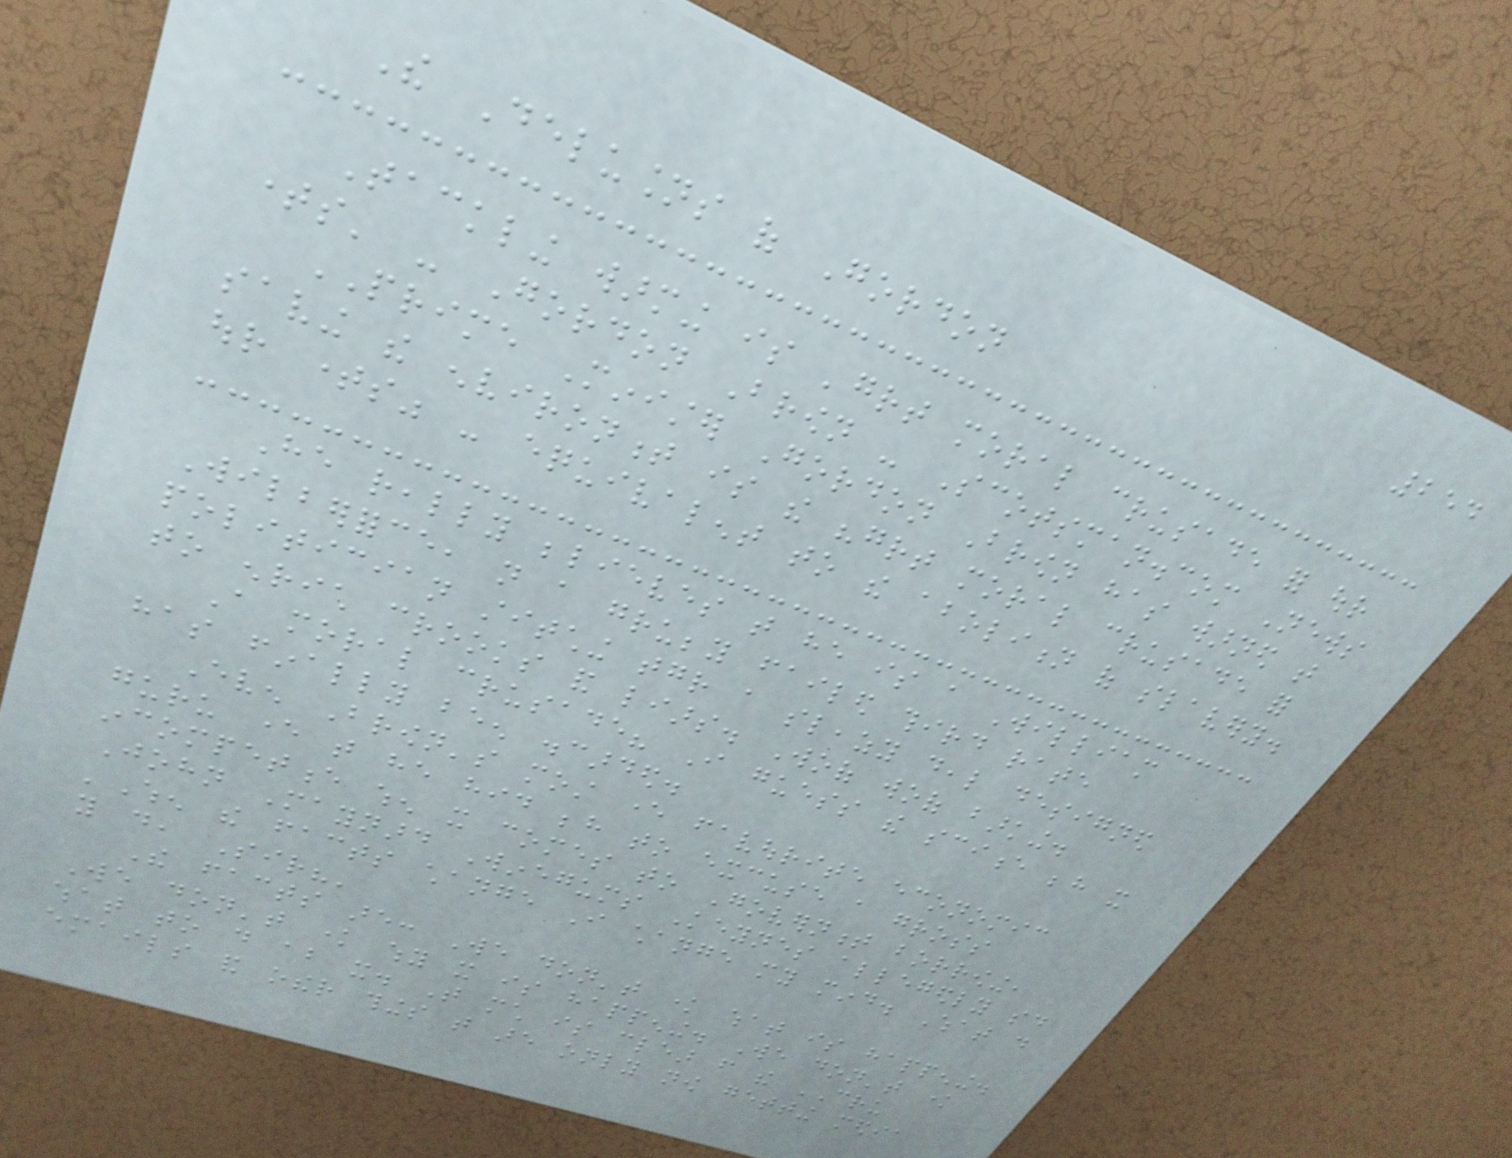254
The Delusions of Gordon
Tackling warming is 'great moral crusade for our
times' - Gordon Brown - Scotsman.com News
PRIME Minister Gordon Brown has warned that
saving the environment is the "great moral crusade for
our times" - equivalent to the abolition of slavery.
He really believes that he is a William
Wilberforce, not a grubby failed third rate
politician stitching together a sleazy deal designed
to enrich crooks and liars. Woof woof barking.
A moral crusade? I guess the science behind it
has finally been discarded.
Even Brown's most ever favourite economic
guru ever that he hid behind to excuse a gross
incompetence when it comes to Government borrowing,
John Maynard Winegums Keynes allegedly said
'When the facts change I change my mind. What do
you do, Sir?'
The facts are: We don't know what is happening.
We don't know why it is happening. We don't know
what to do about it. That much is clear from the CRU
emails and other things that are only now getting media
